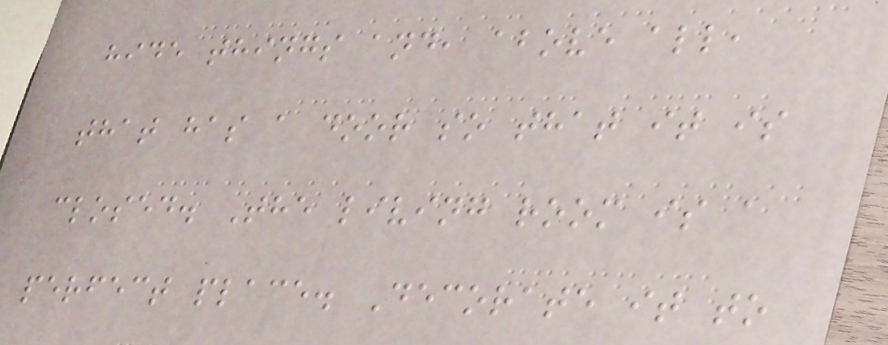hide things and, above all,
that has a door so that it is
closed. The living room is a
perfect place. Decorate it to
